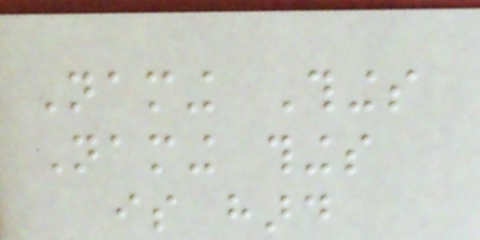Naming Things
Naming things
is hard
